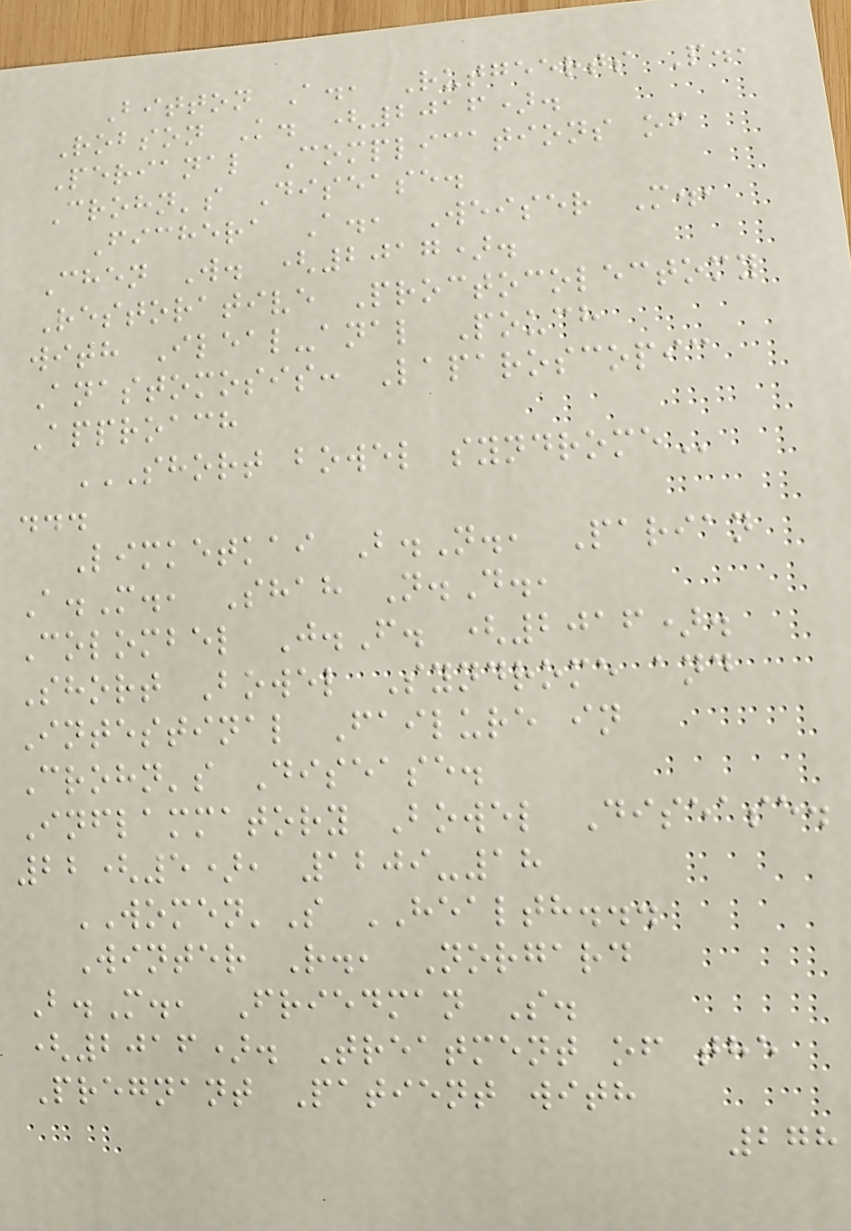Bitton A., Rutgeerts P.,
Robson K. (2016).
Perianal Complications of
Crohn's Disease.
Fichera A., Weiser M.,
Chen W. (2017).
Restorative Proctocolectomy
with Ileal-anal Pouch
Anastomosis: Laparoscopic
Approach
SHORT BOWEL SYNDROME
...
Limketkai B.N., Parian
A.M., Shah N.D.,
Colombel J.F. (2016).
Short Bowel Syndrome and
Intestinal Failure in
Crohn's Disease.
Inflammatory Bowel Disease.
22(5), 1209-18
WOMEN'S HEALTH...
Winter R., Norgard
B.M., Friedman S.
(2016). Treatment of the
Pregnant Patient with
278
